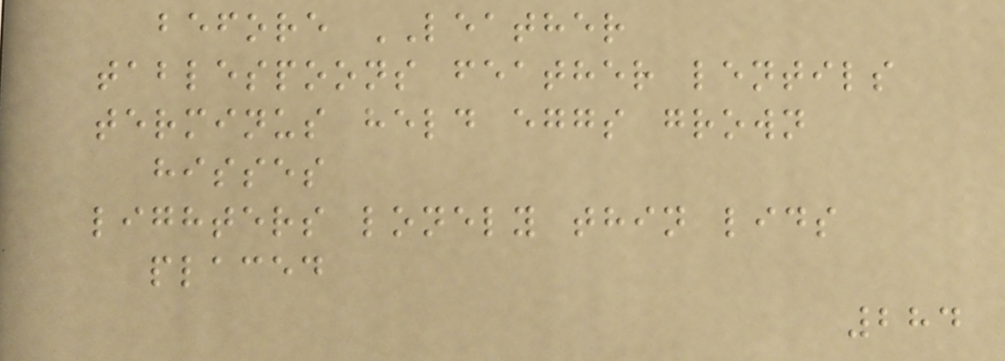before LEATHER
tablespoons feather lentils
terminus held eggs grown
hisses
lighters lonely thin lids
placed
284
